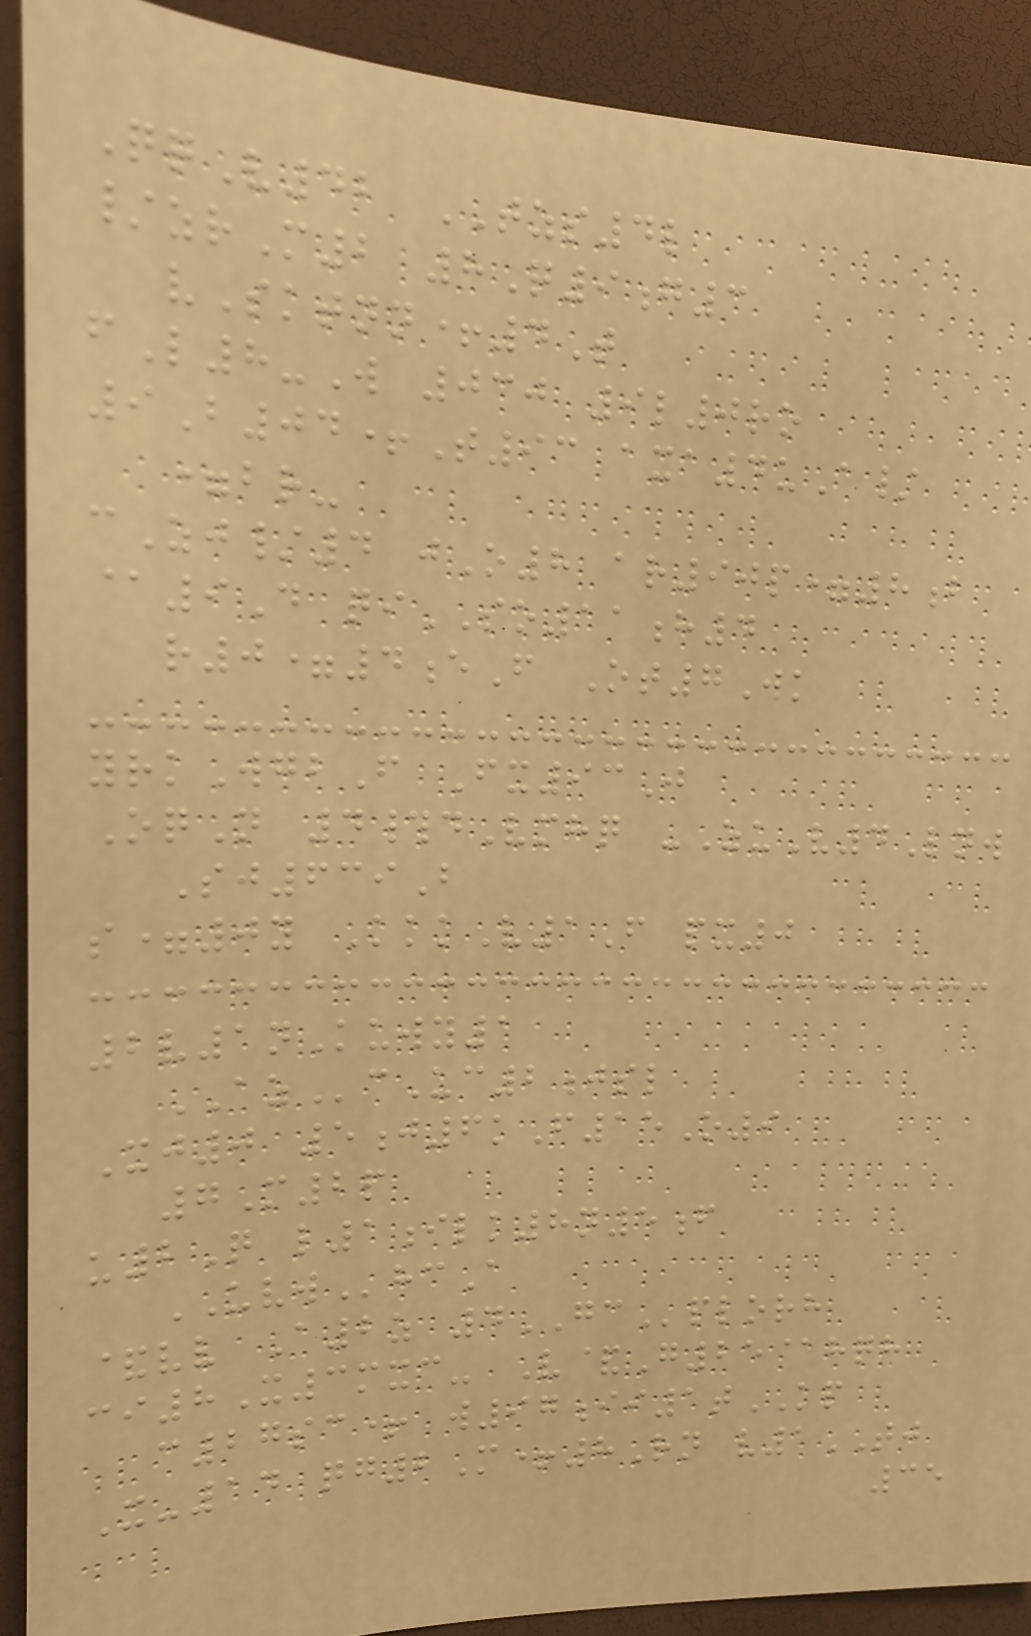QqV42 TZS4l
/zrM2 8Q9g3
vSktnn+4T
fL8-W 030 9l0ro
9B04+T93 axa4uA/
=br-
cZj/4 jO8 ar90p=8b
@9D qiSO11h4
r0=4eF Ot7Wk
yrkWgbF Fx93J
OqN 4#dVmhq -ZuV4Lnw
Sj639B
s=0y KkkV1F px0
2v1nKuwy1
AZcUc2jsl
Xj0 5j6kF15O9
7M2p
u2Q l1ilk8n5f
UVWhcA
&vv A2z 4GCplorh
ci8X3mxc- V&G25@hqh
c27sc+ w97ii1tKP
X-14 qg2M+8Rn v1TJ
35
